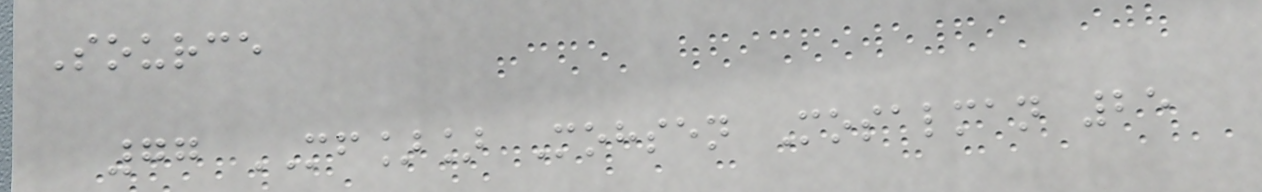Source
77 MF]] Mohsen Mosalman 25
